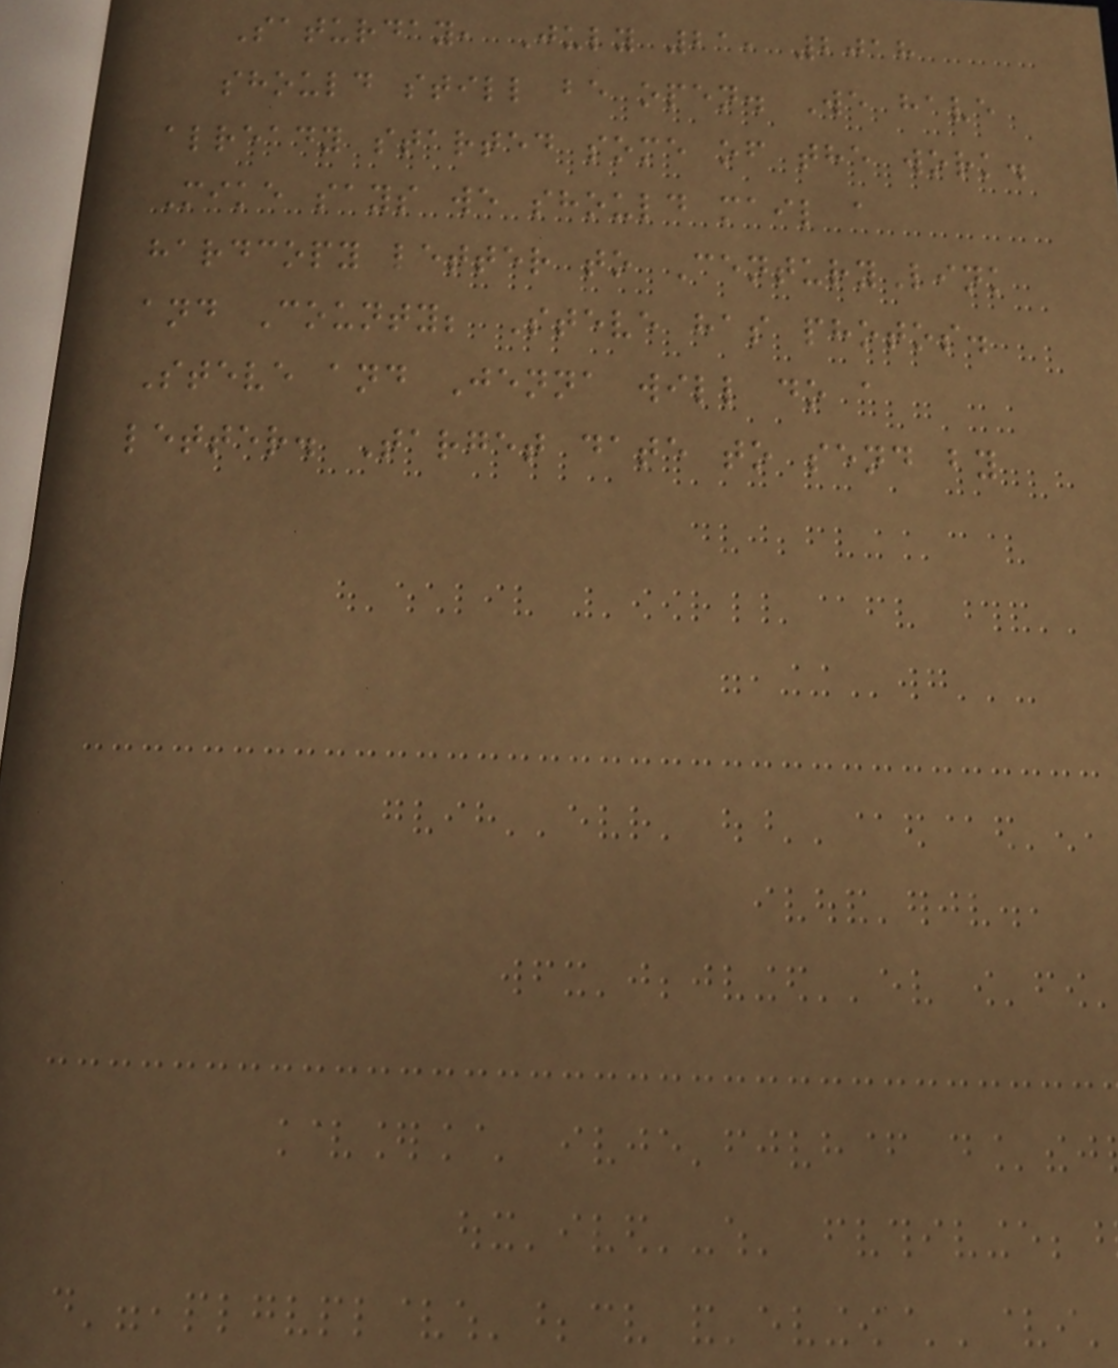Saturday, July 21, 2018
should still be open. We have
already started some of the work.
Mike says we should mail a
hardcopy letter to CenturyLink
and County; Steve has photos.
Steve and Jenna will do a
letter. Target date to send by
